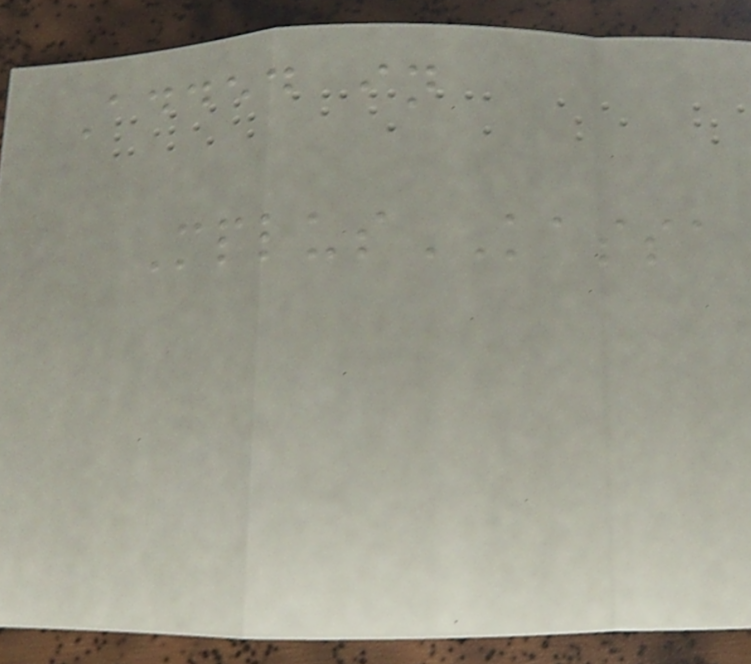Added in
MplusKASSA
